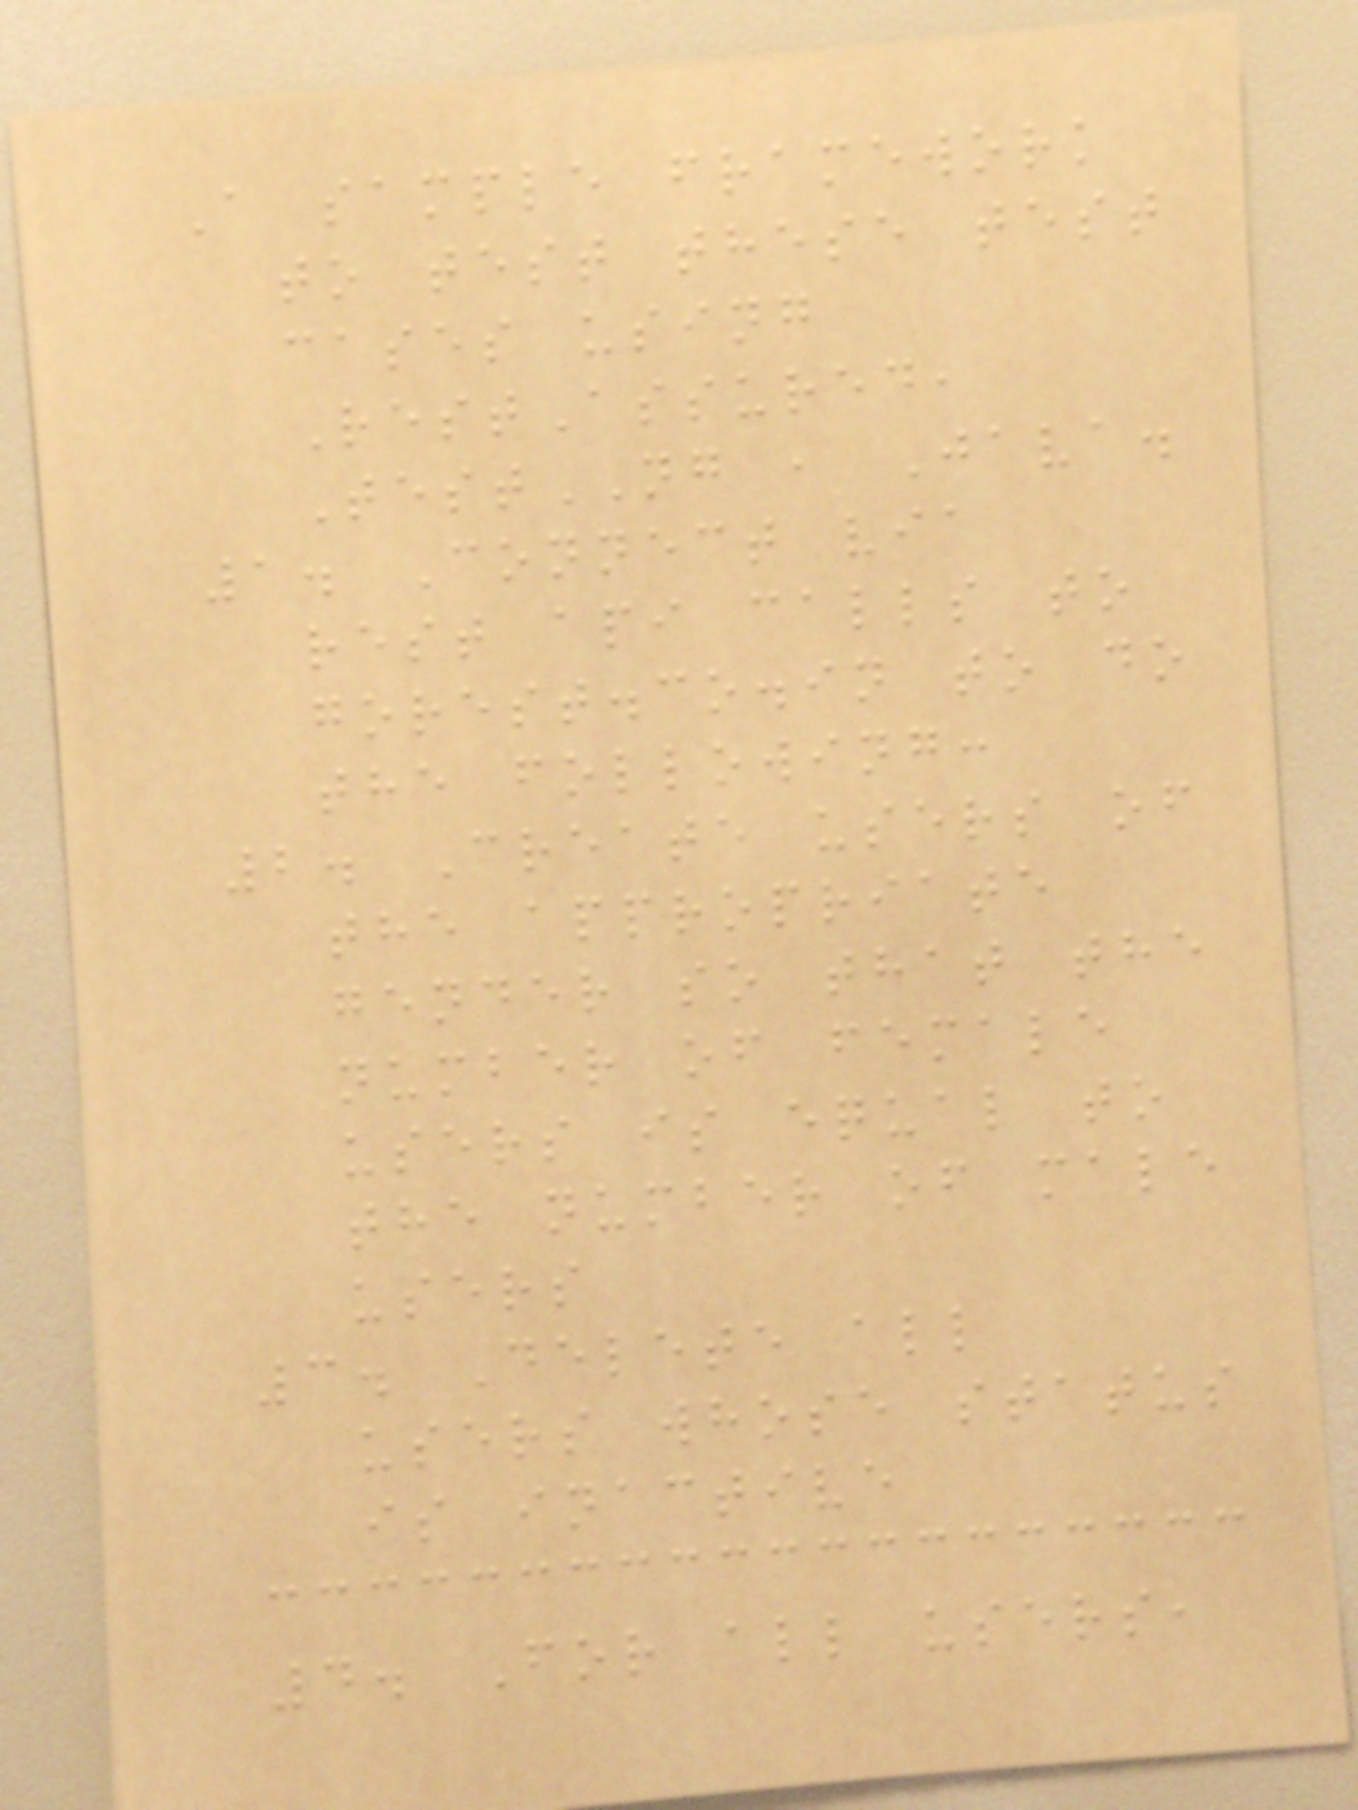A sample framework
to test these test
cases using
RestAssured,
TestNG , Java.
1. Connect via
rest api calls to
gorest.co.in to do
the following:
2. Create users of
the appropriate
gender so that the
number of female
users is equal to
the number of male
users
3. Delete all
users whose status
is inactive
4. For all users,
